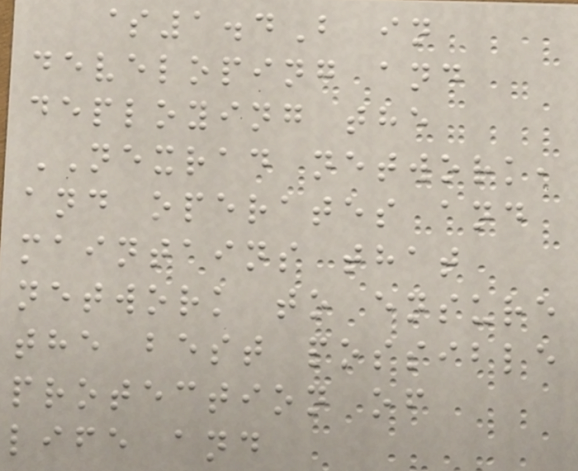$1.4B in
developing and
deploying the
NEXRAD network,
and operates and
maintains that
network to ensure
the best possible
protection of
life and
